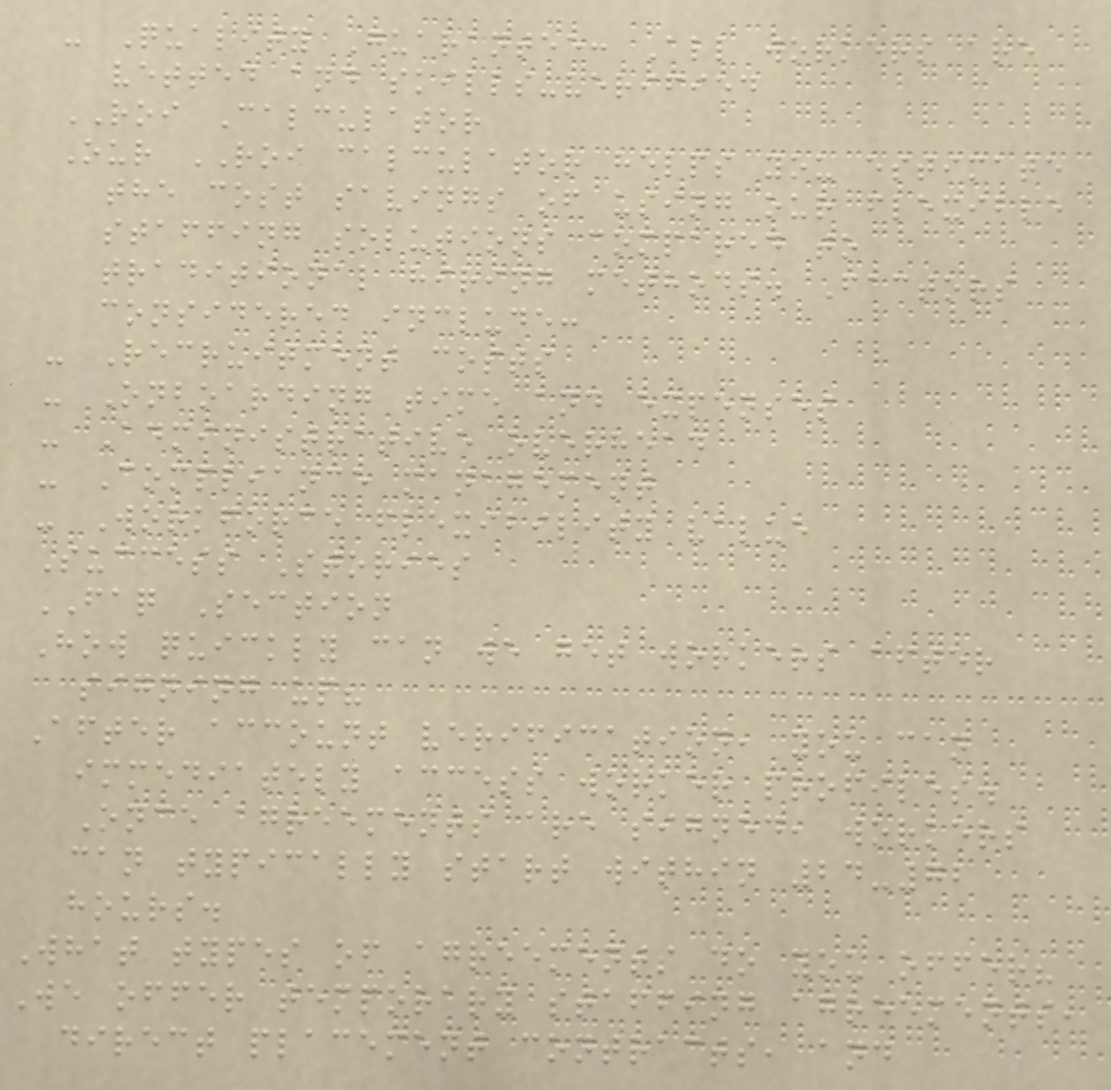- Quality Guarantee: All workers are
vetted and skills-verified
ROI Calculator
Our ROI calculator helps you estimate
the cost savings of using our flexible
staffing solutions compared to
traditional hiring methods. Factors
considered include:
- Recruitment costs
- Onboarding time and expenses
- Administrative overhead
- Compliance management
- Workforce flexibility value
Success Stories
FAQ Section
How quickly can we get workers after
signing up?
After account verification, you can
immediately access worker profiles.
Once agreements are signed, workers
can typically start within 24-72
hours.
What types of agreements do you offer?
We offer temporary staffing agreements,
direct placement contracts, and
